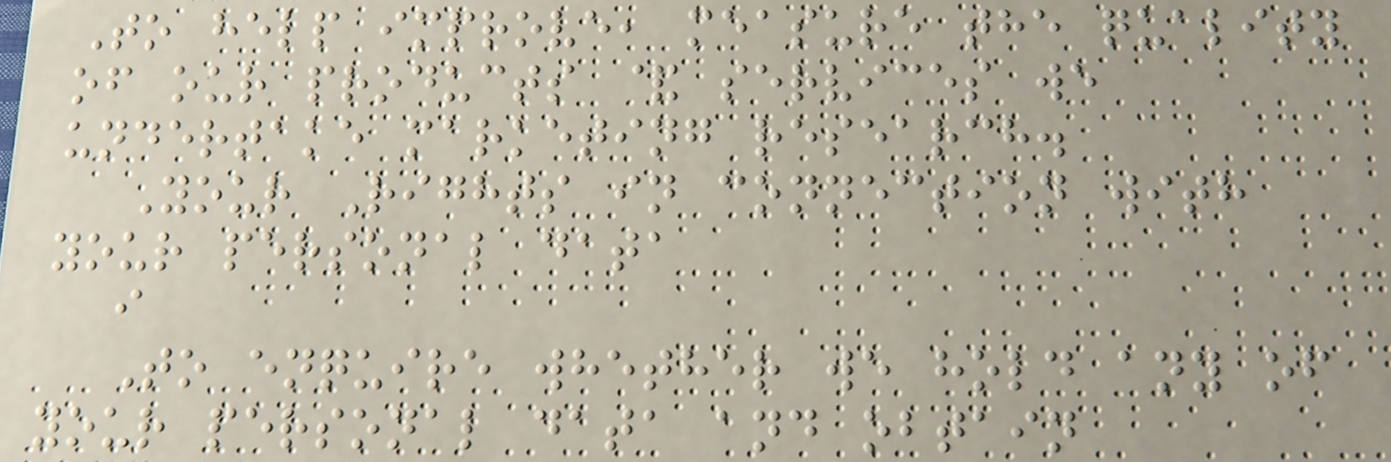To help improve, measure the quality
of our products & services we
undertake marketing research.
Your Rights in connection with
your personal data
i
To enquire whether we hold any of
your personal data and obtain
